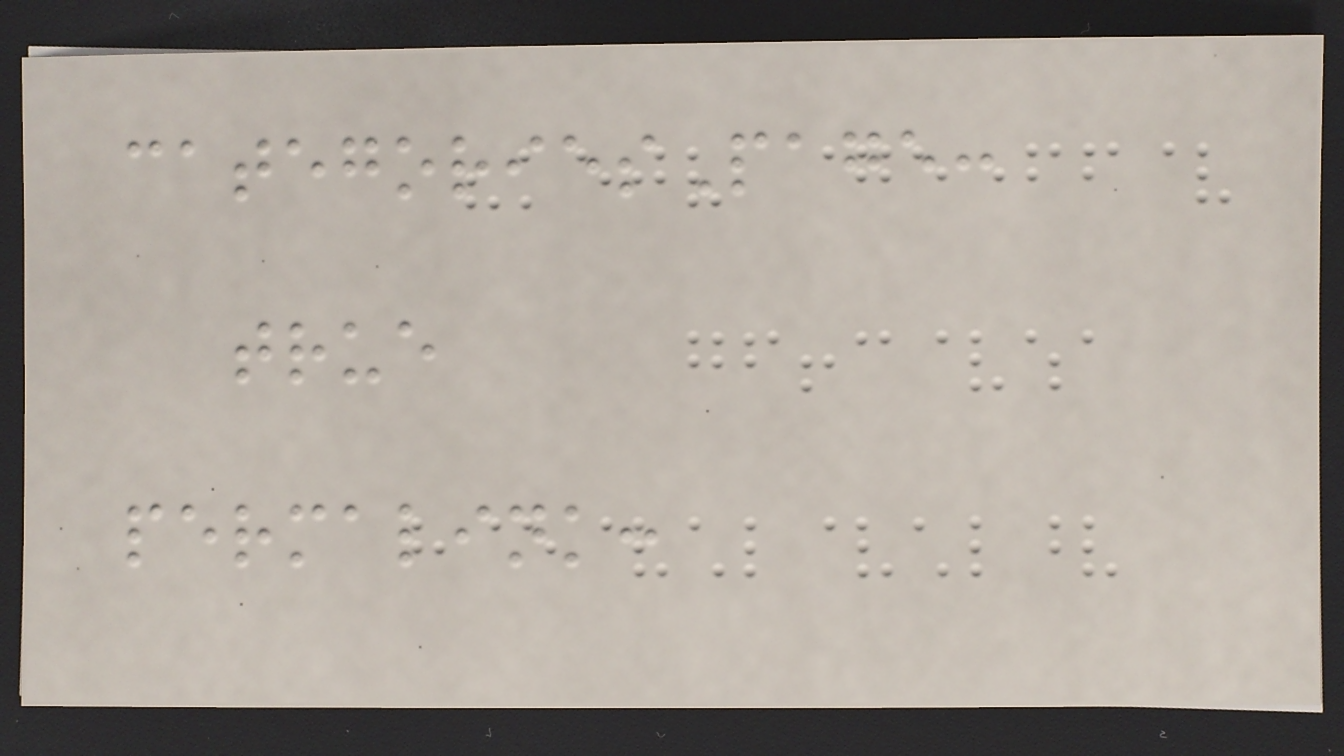categoriesPage:
true
permalink:
